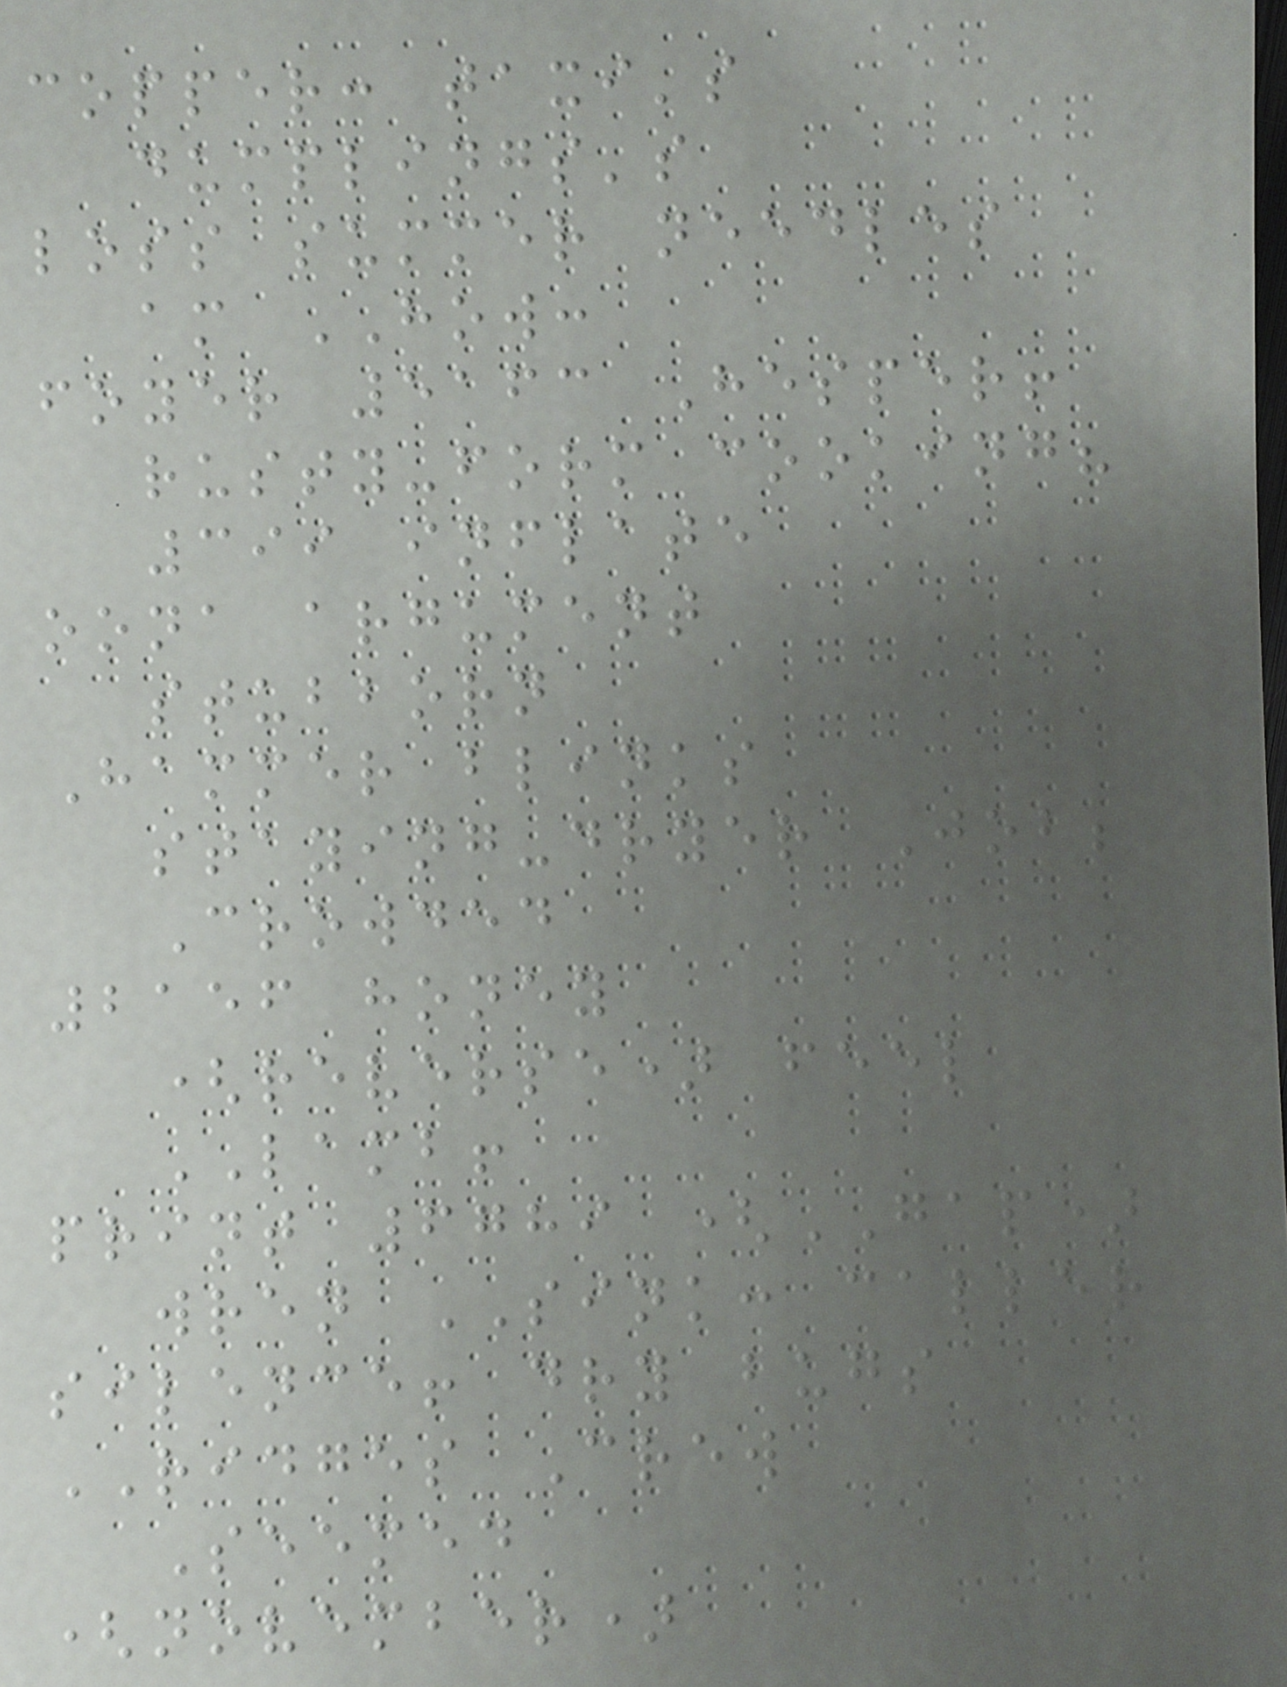copper: taxi's
dumplings's
loss summer needles
am HOW:
foyer 5163 Hesper!
rusty-form cooking?
399 inflate
oona argument
stubborn
Hammer blinks
staying-dryer Job;
Crowded
2156 honey
(reverse) feel
LAMB!
print 6789 (GAP)
wren SINK: caller
silence! dry bugs
RIDGES Crew
Seemed
(november)
